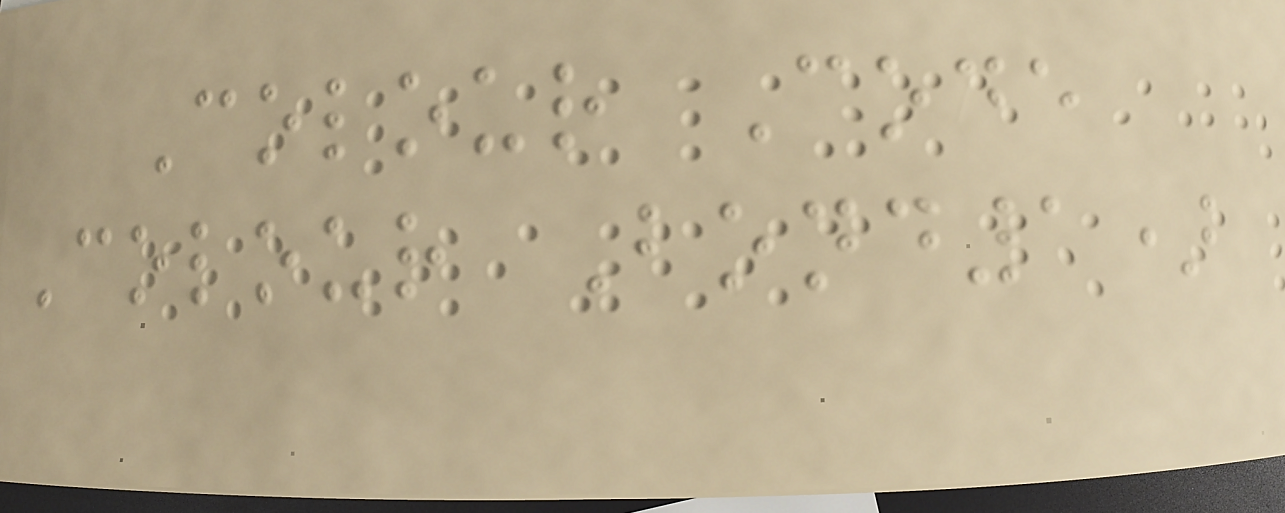Colour Code
Colour Bond1)
